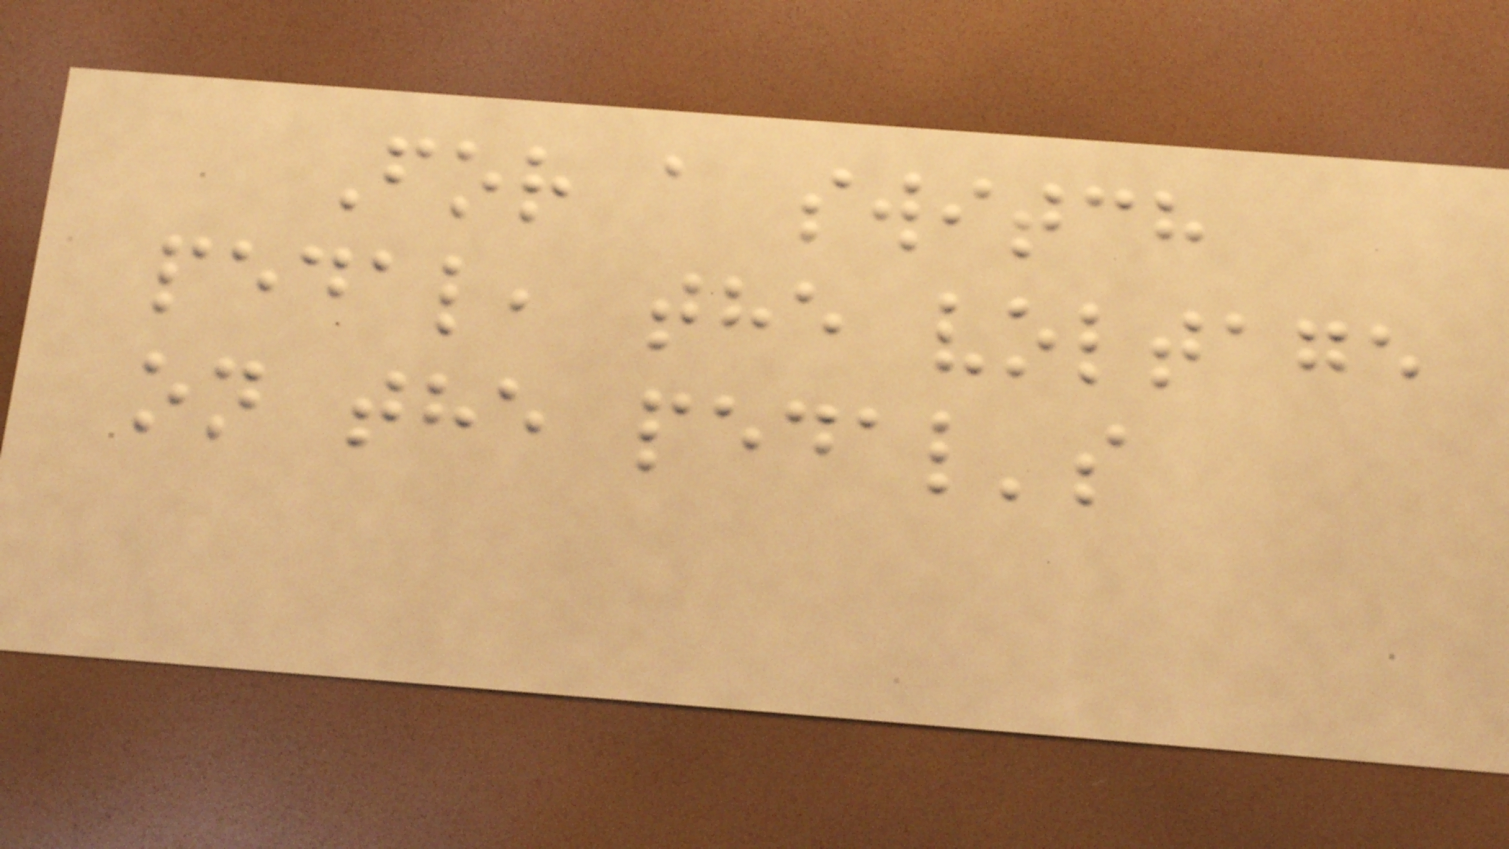For a switch
pedal, the voltage
on the pedal's
